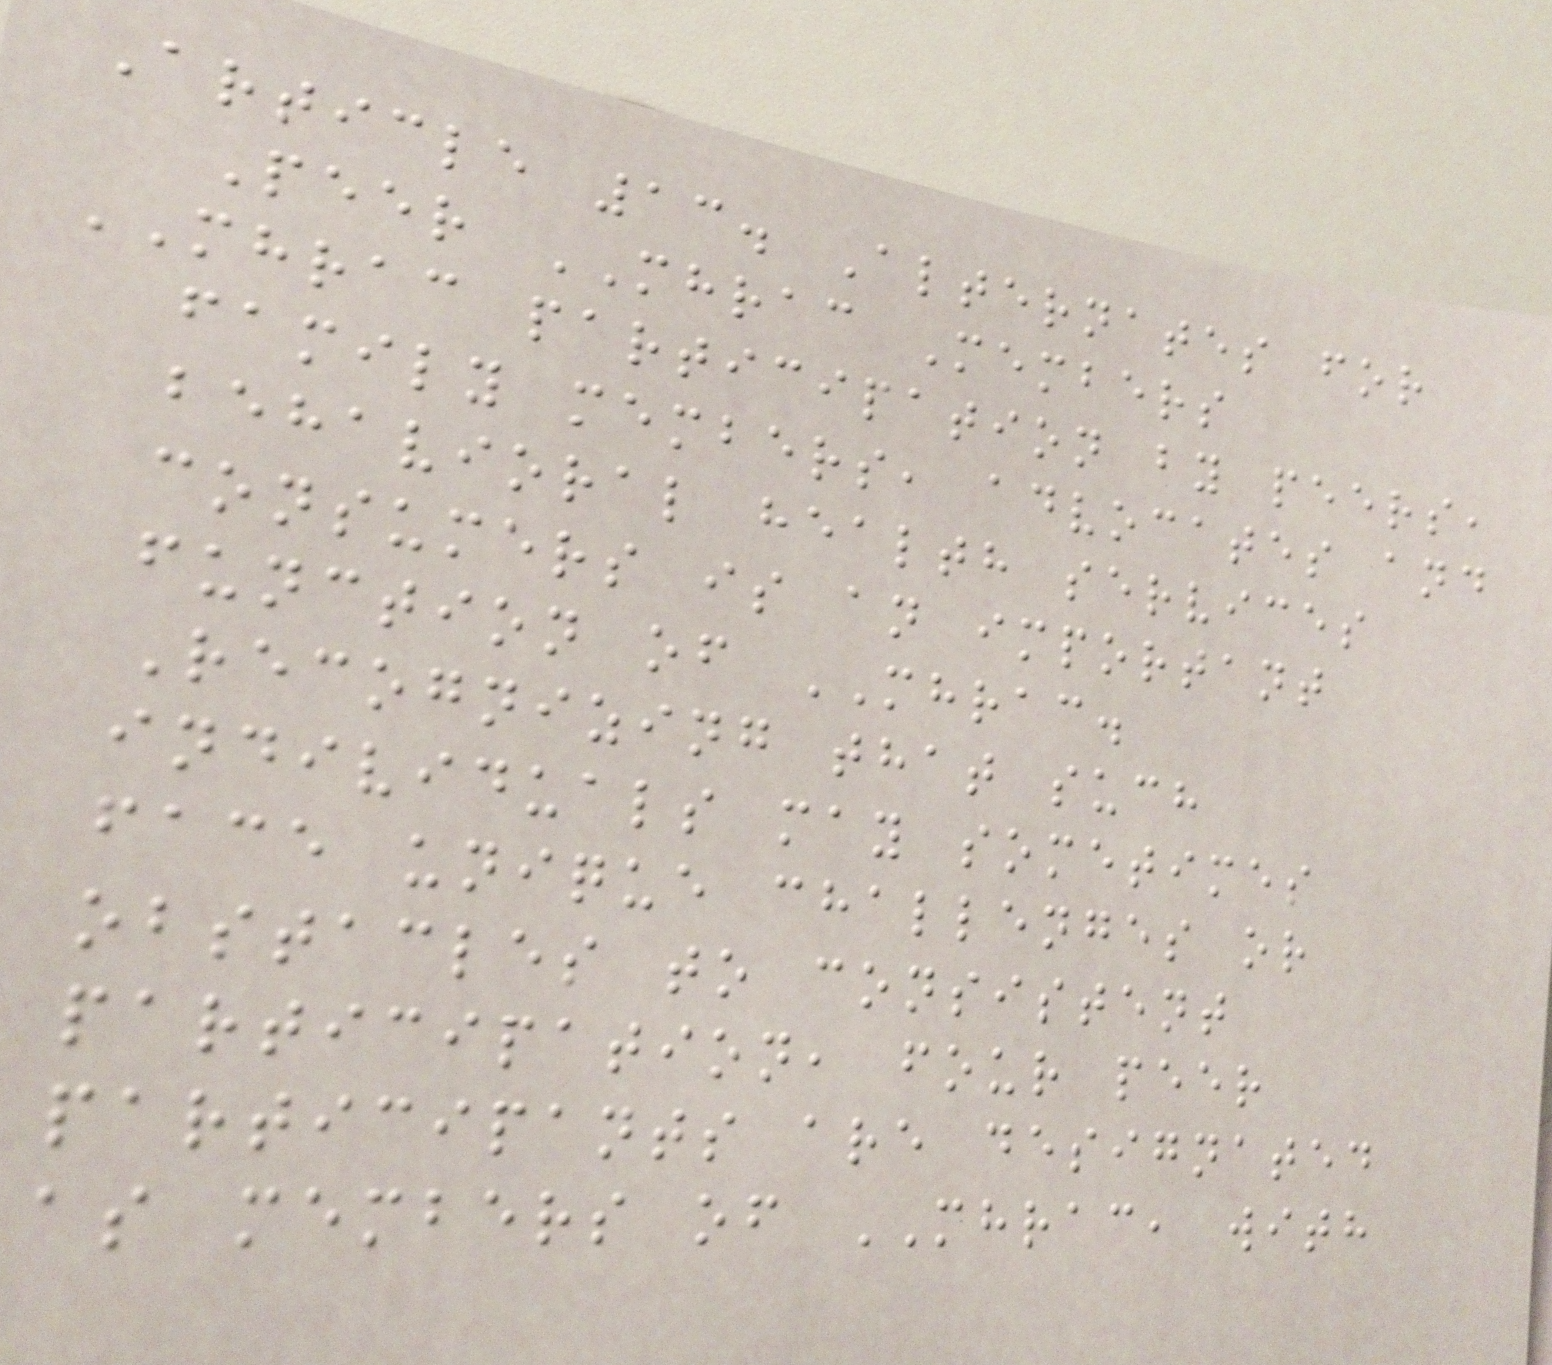Article 13. Alternates for
Peer MHRAC Members
MHRAC participation by peers,
family members, advocates and
behavioral health services
consumers is an important
function of MHRAC.
Recognizing that such
individuals may sometimes
face unique challenges or
obstacles to consistent
participation, four peer
participants are designated
as members of MHRAC, with
